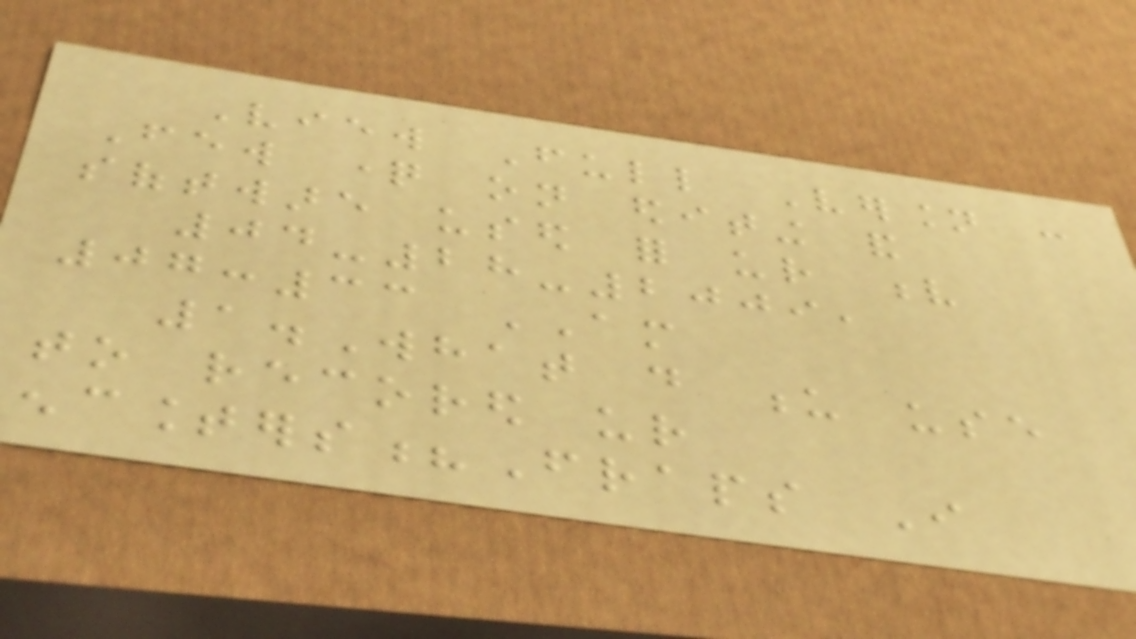View Full Version :
Few question on editing and
software used for ur v
04-28-2009,
07:33 AM
1.What do u use
to recored ur
encounters?Fraps I
